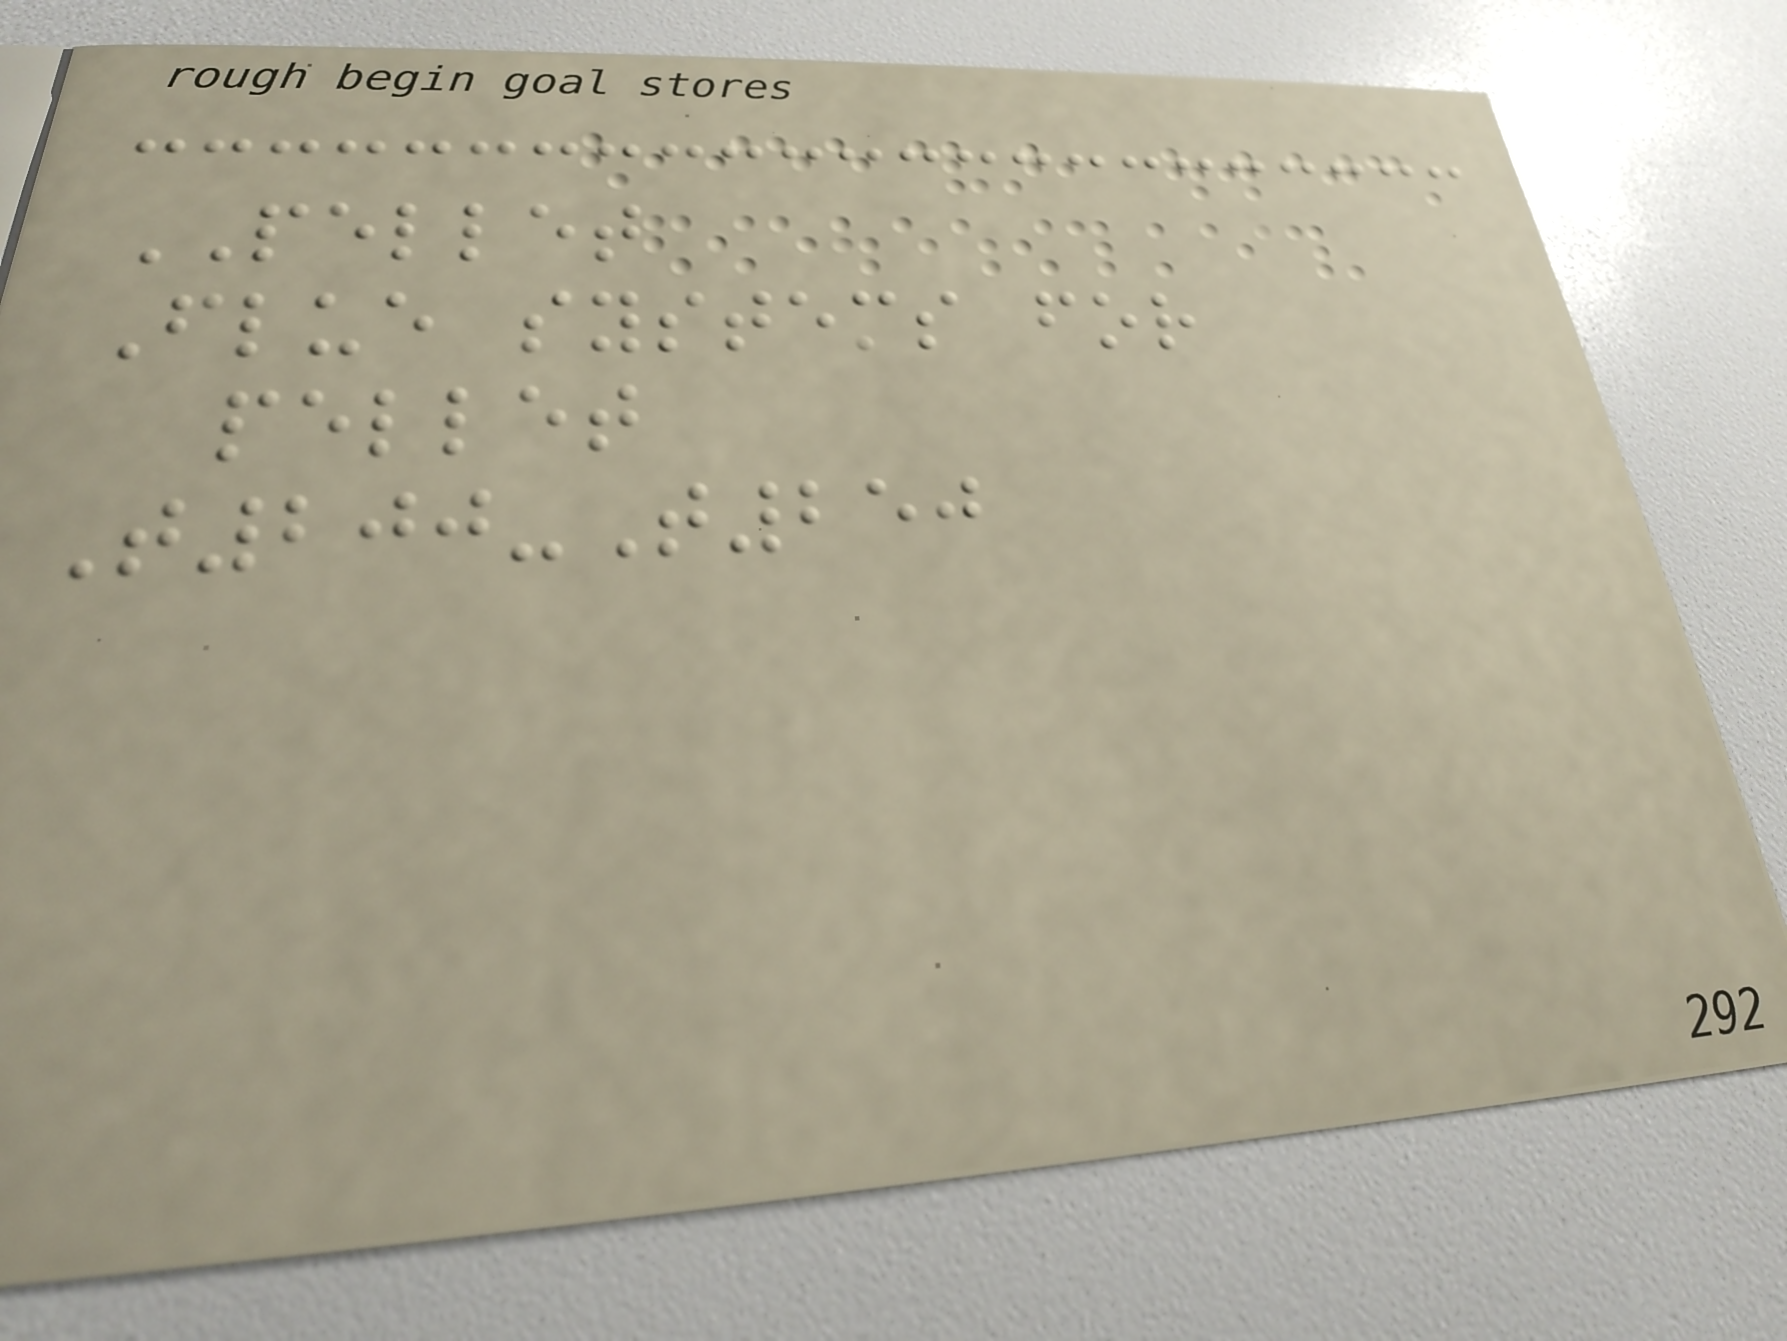PELLET
Flue systems for
pellet
T200-T250
